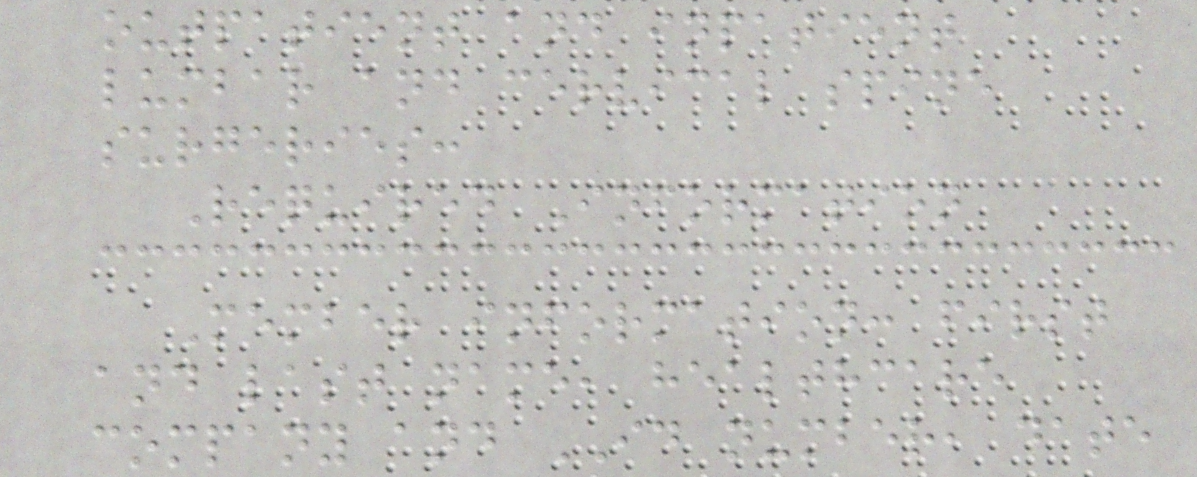outpatient and inpatient
lumbar and cervical spine
surgeries:
Required Information
Member information: first
and last name, healthcare
company and ID number, date
